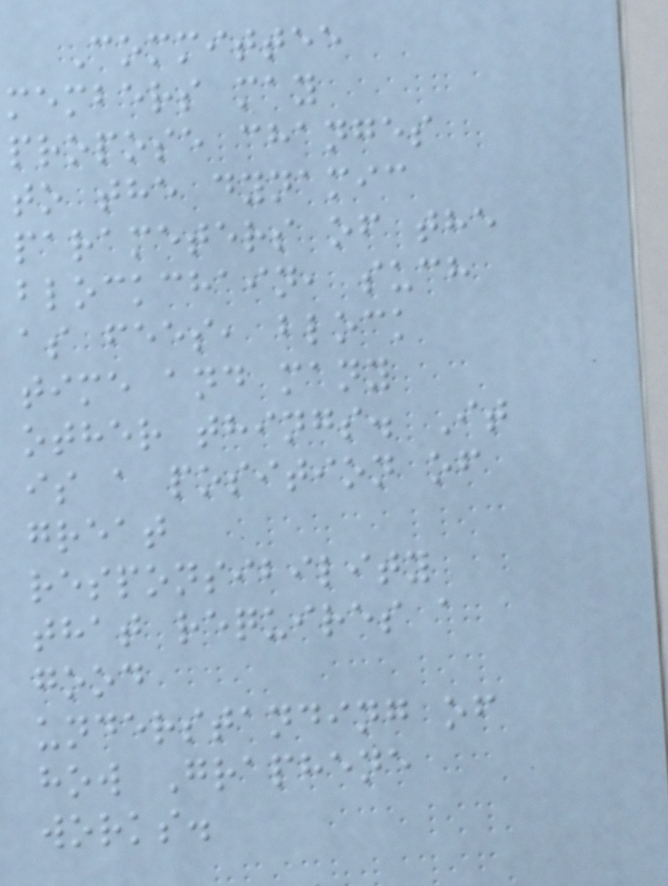Committee
members may
propose changes
to the dynamic
parameters of the
blockchain, such
as fees, block
time and many
other things. It
is a position of
great
responsibility
that requires a
good
understanding of
how Graphene
works.
